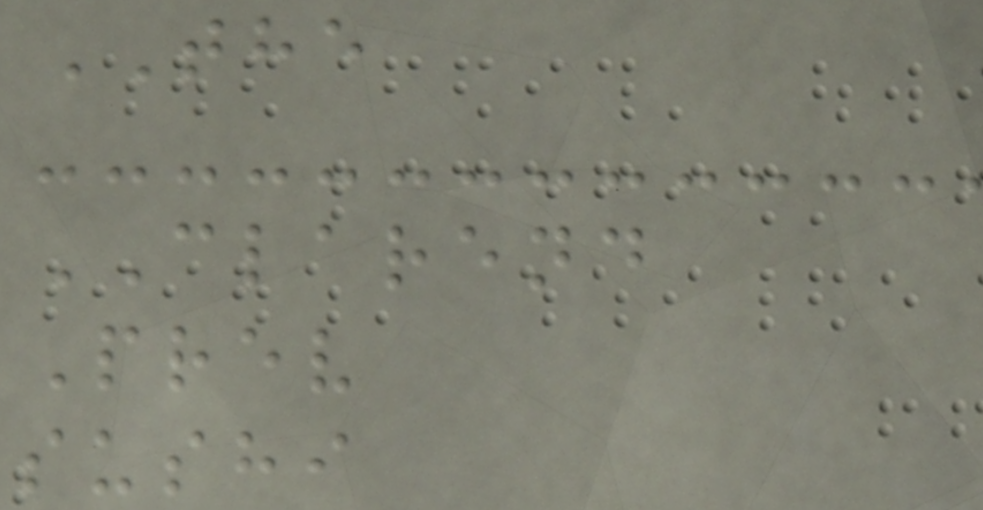THE
CLAREND
Prev
sushi
